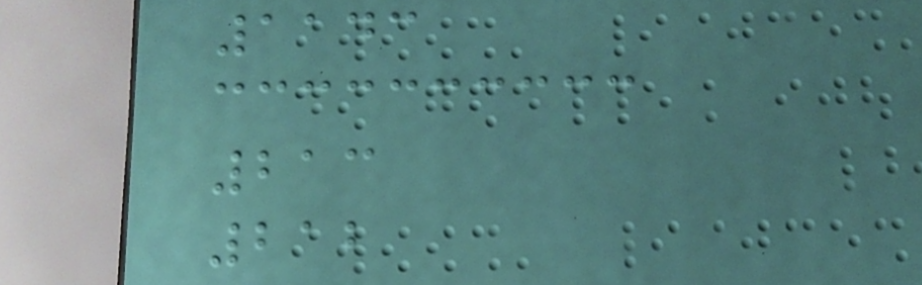1143
213
212
